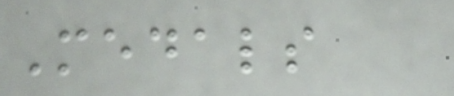Medals
